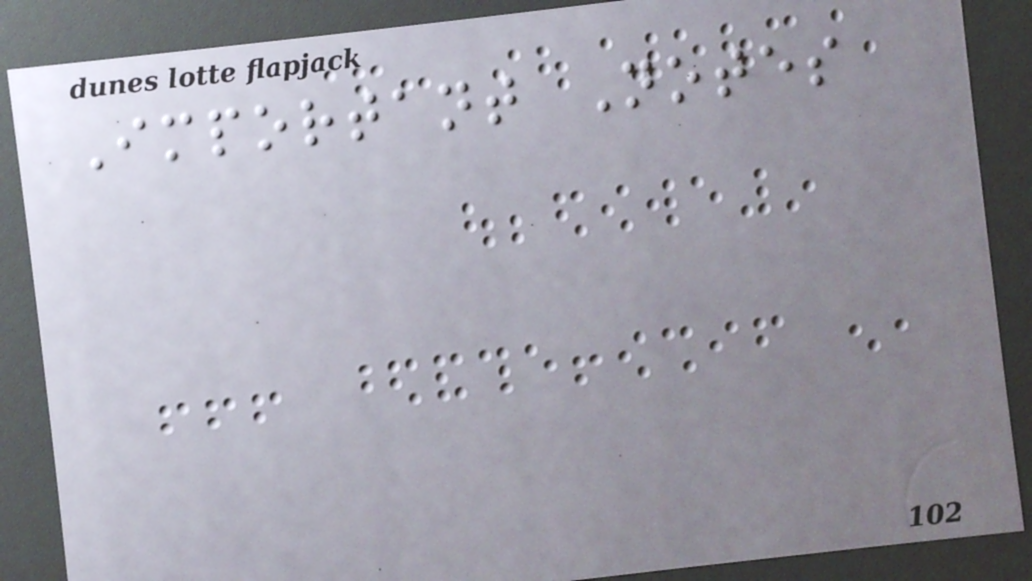Important Notes
